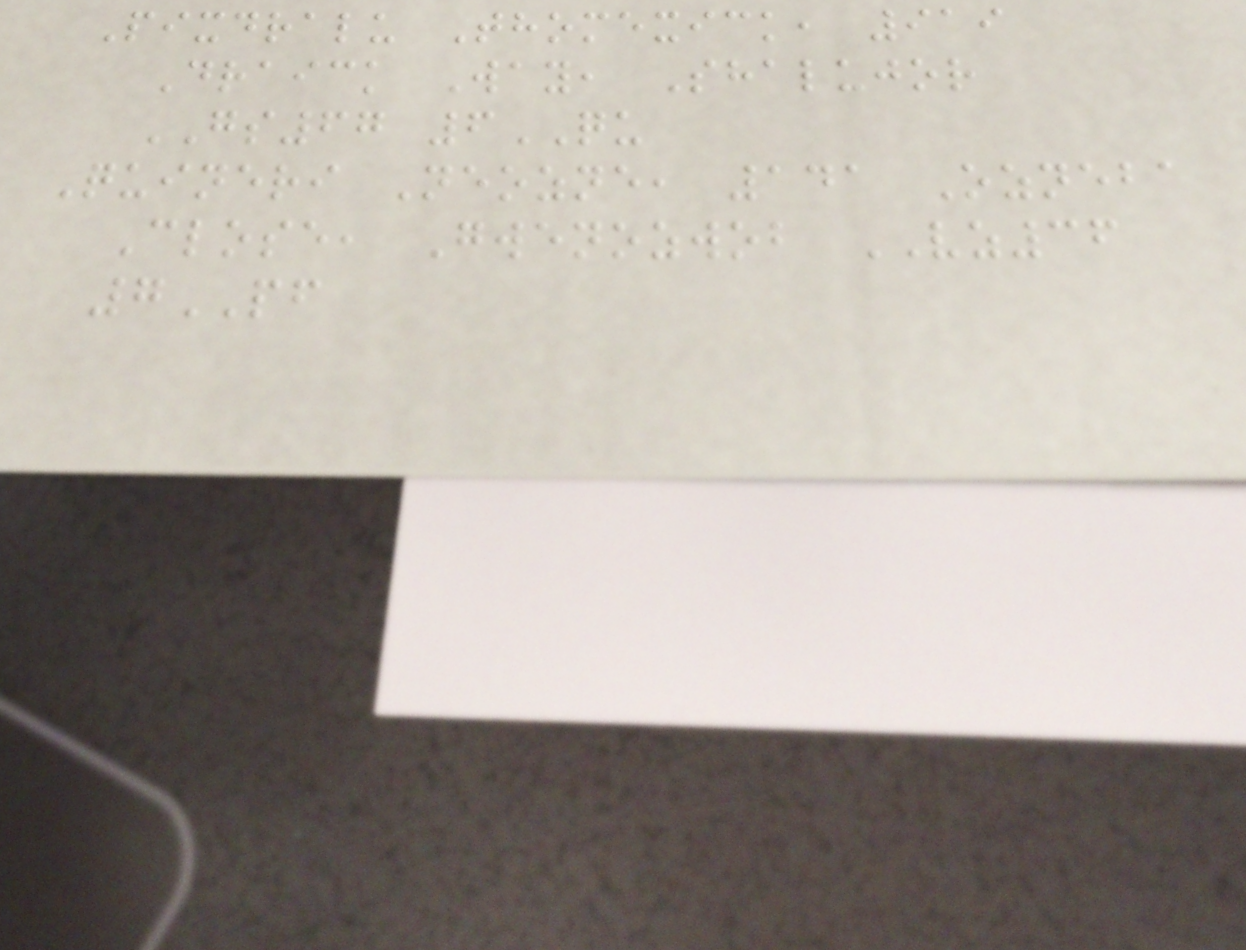Pixdralu Thomexick, 919
Draick Way, Shalujor
GS67 6QU
Quineri Neozne, 141 Ozneba
Close, Gwenozwob VZ36
7PF
